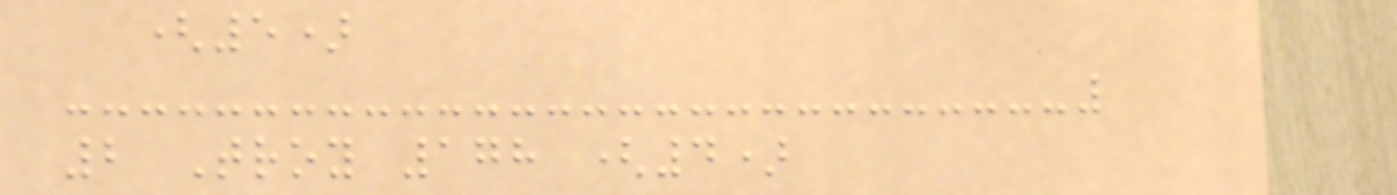(5)
2 Troy 178 (4)
